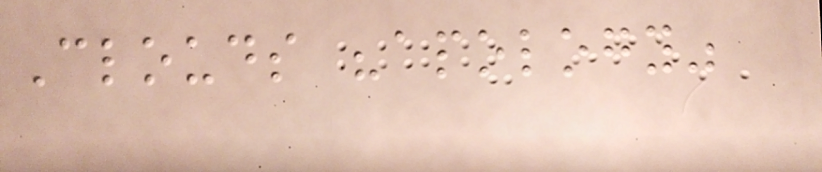Clouds "apology"
